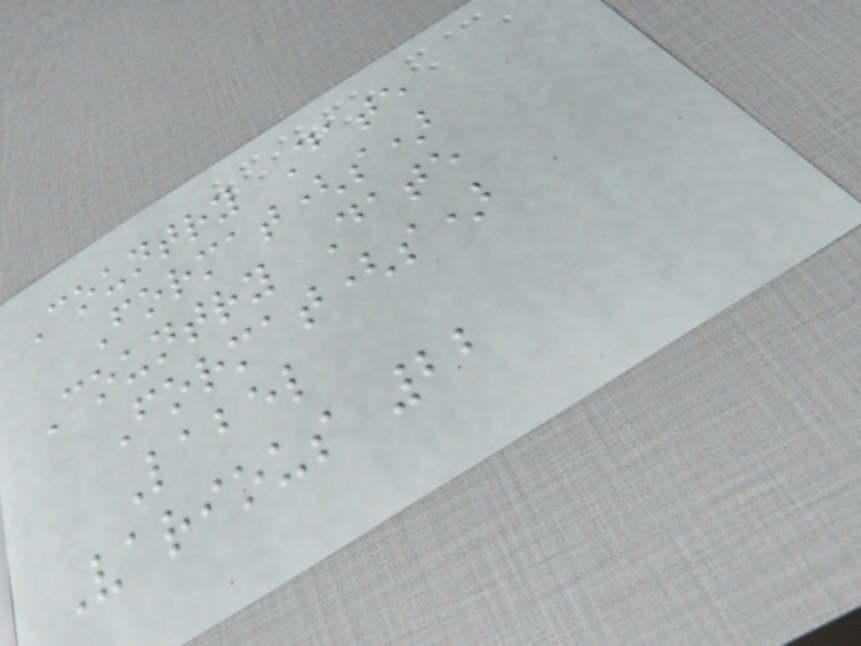Country Date
Format(s)
Country Date
Format(s)
Label
Various 22
